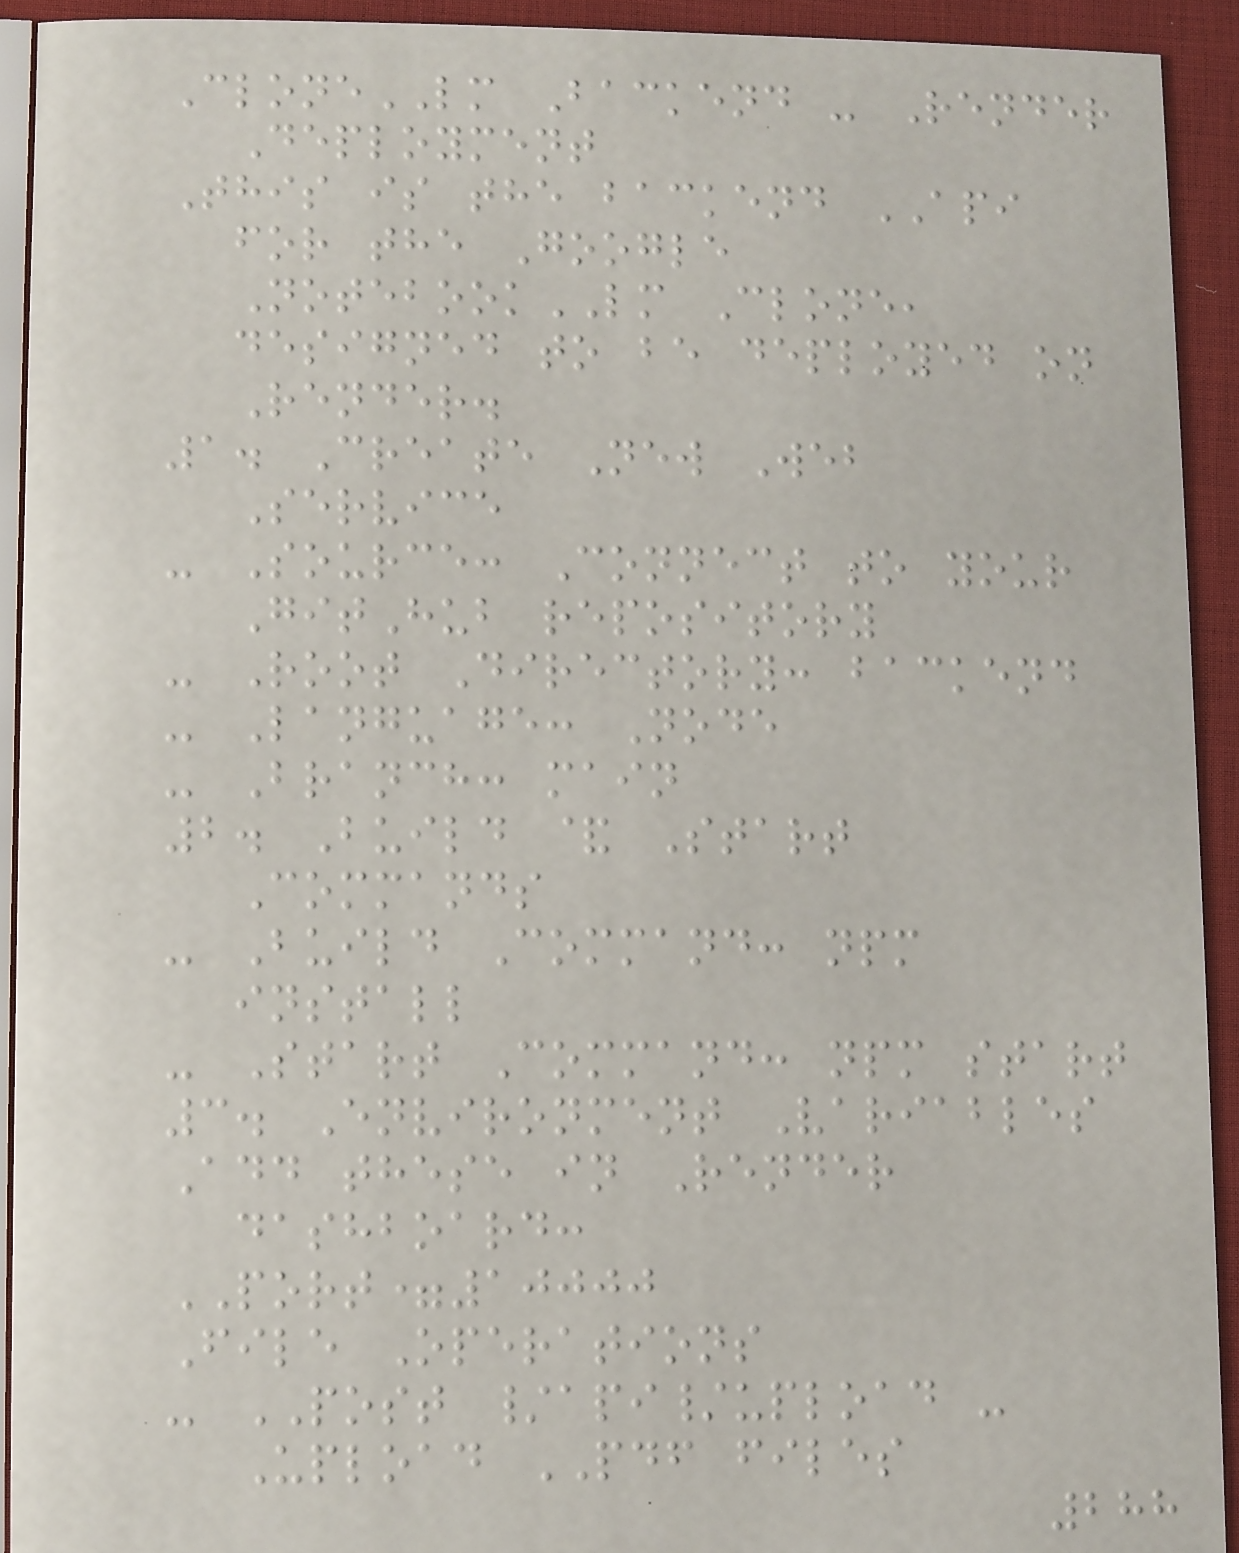CloneLM Backend - Render
Deployment
This is the backend API
for the Google
NotebookLM Clone,
designed to be deployed on
Render.
1. Create New Web
Service
- Source: Connect to your
GitHub repository
- Root Directory: backend
- Language: Node
- Branch: main
2. Build & Start
Commands
- Build Command: npm
install
- Start Command: npm start
3. Environment Variables
Add these in Render
dashboard:
PORT=10000
File Operations
- POST /api/upload -
Upload PDF files
288
